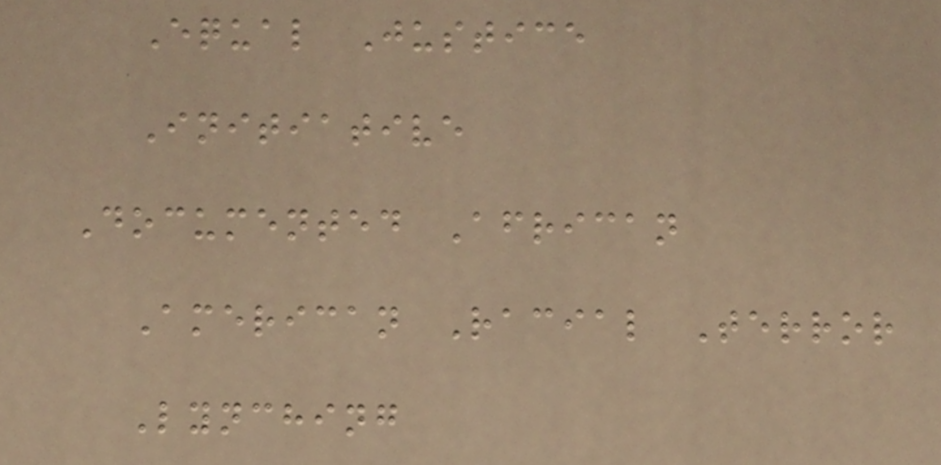Equal Justice
Initiative
Documented African
American Racial Terror
Lynching
